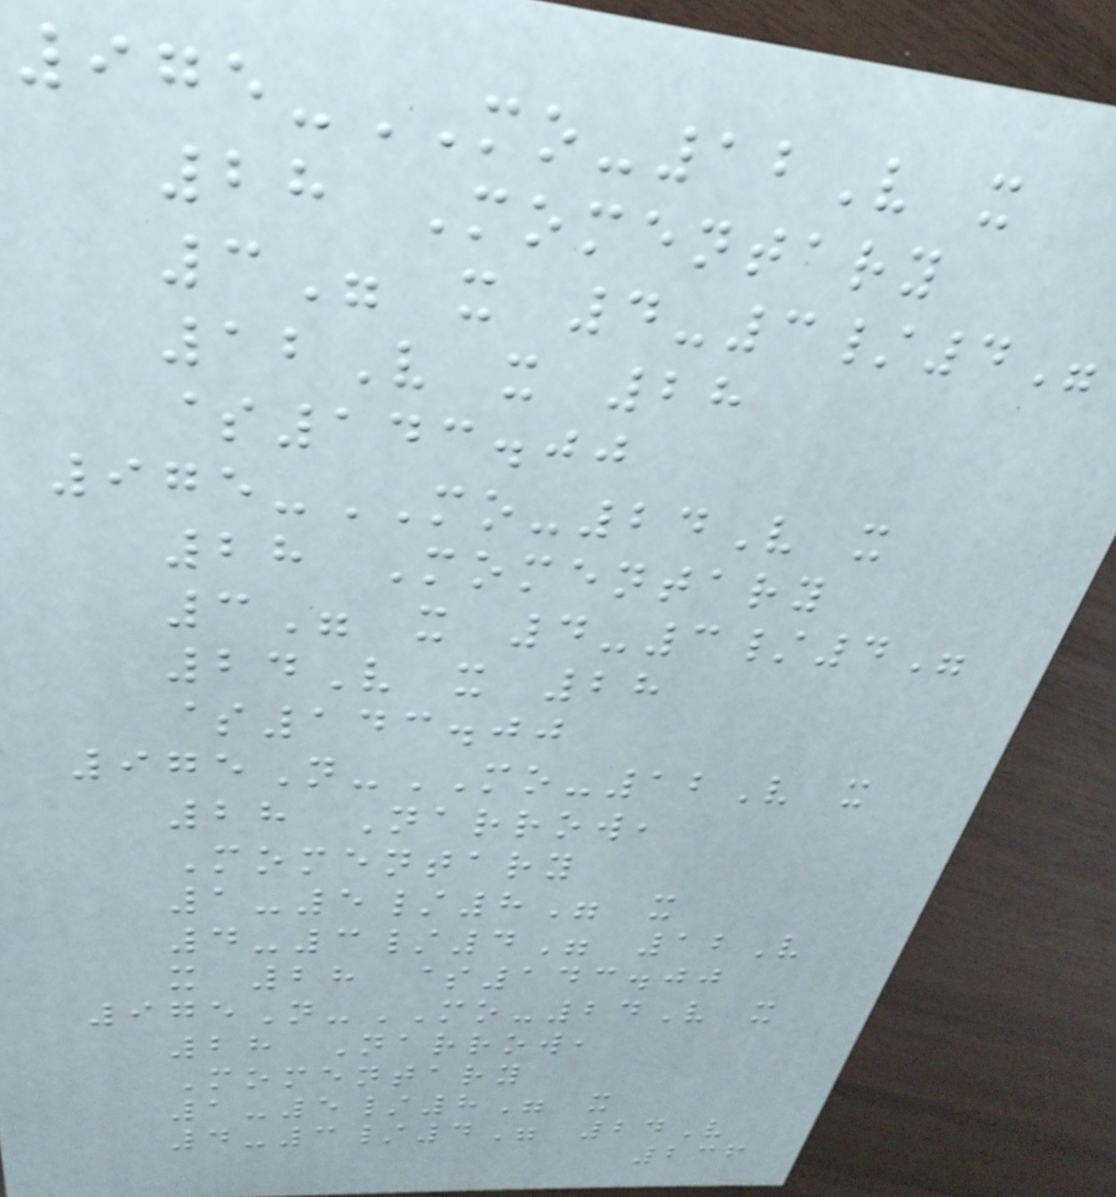975-MO-12V x
28 Momentary
3" x 4-3/4"
12V x 28
$143.00
975-MO-24V x
28 Momentary
3" x 4-3/4"
24V x 28
$143.00
975N-MO-12V x
28 Narrow,
Momentary
1-5/8" x
4-3/4" 12V
x 28 $143.00
975N-MO-24V x
28 Narrow,
Momentary
1-5/8" x
4-3/4" 24V
236
